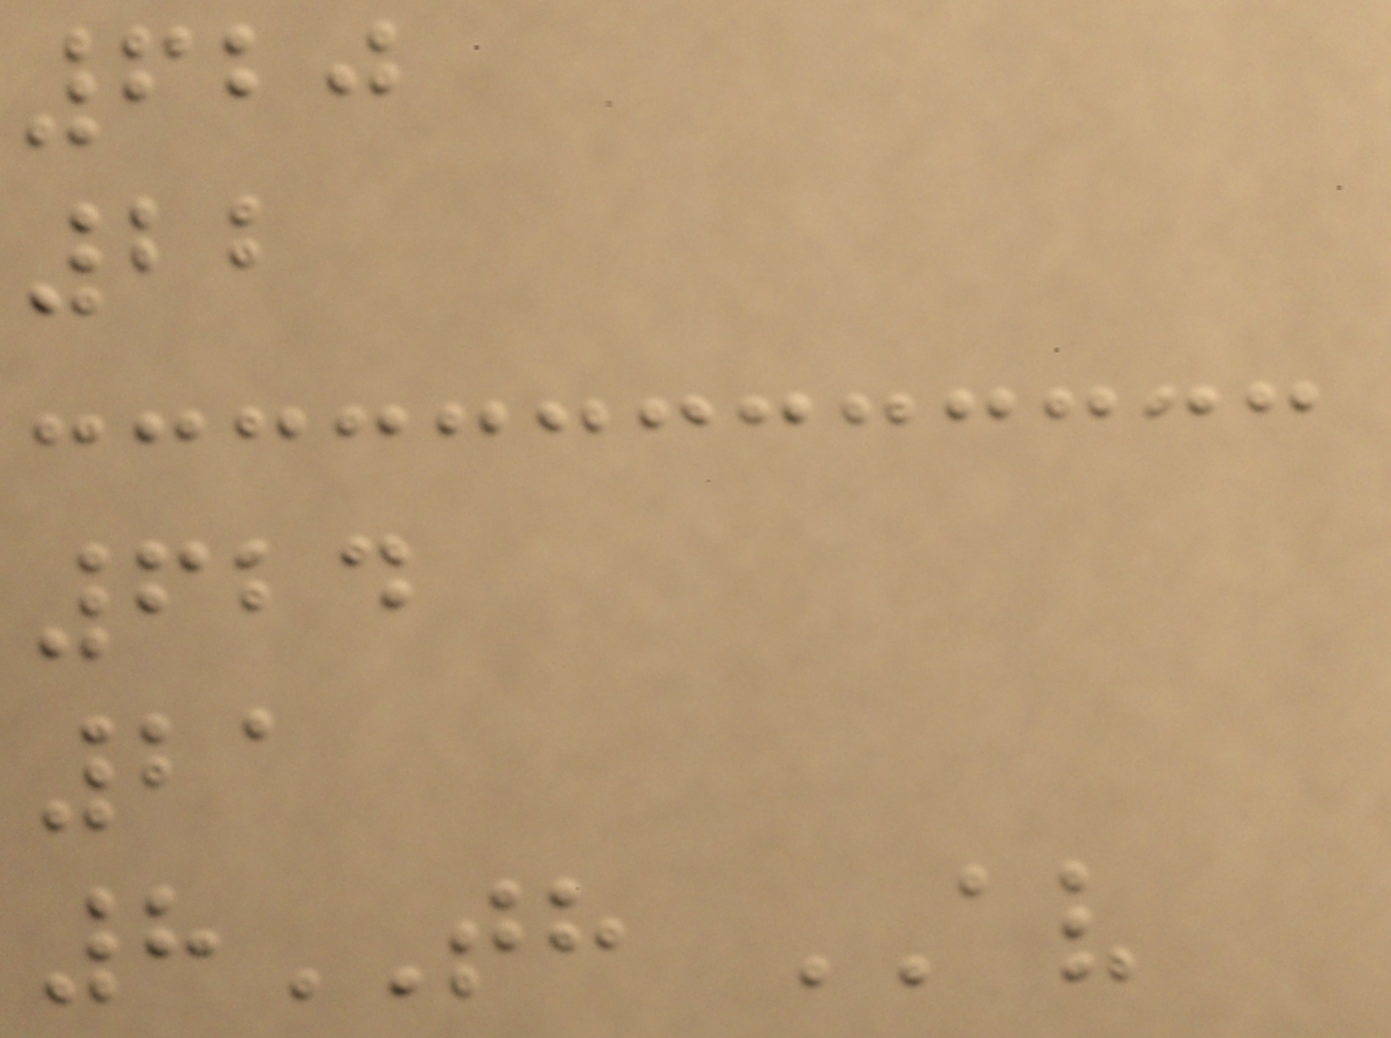620
22
624
21
8TH AV
